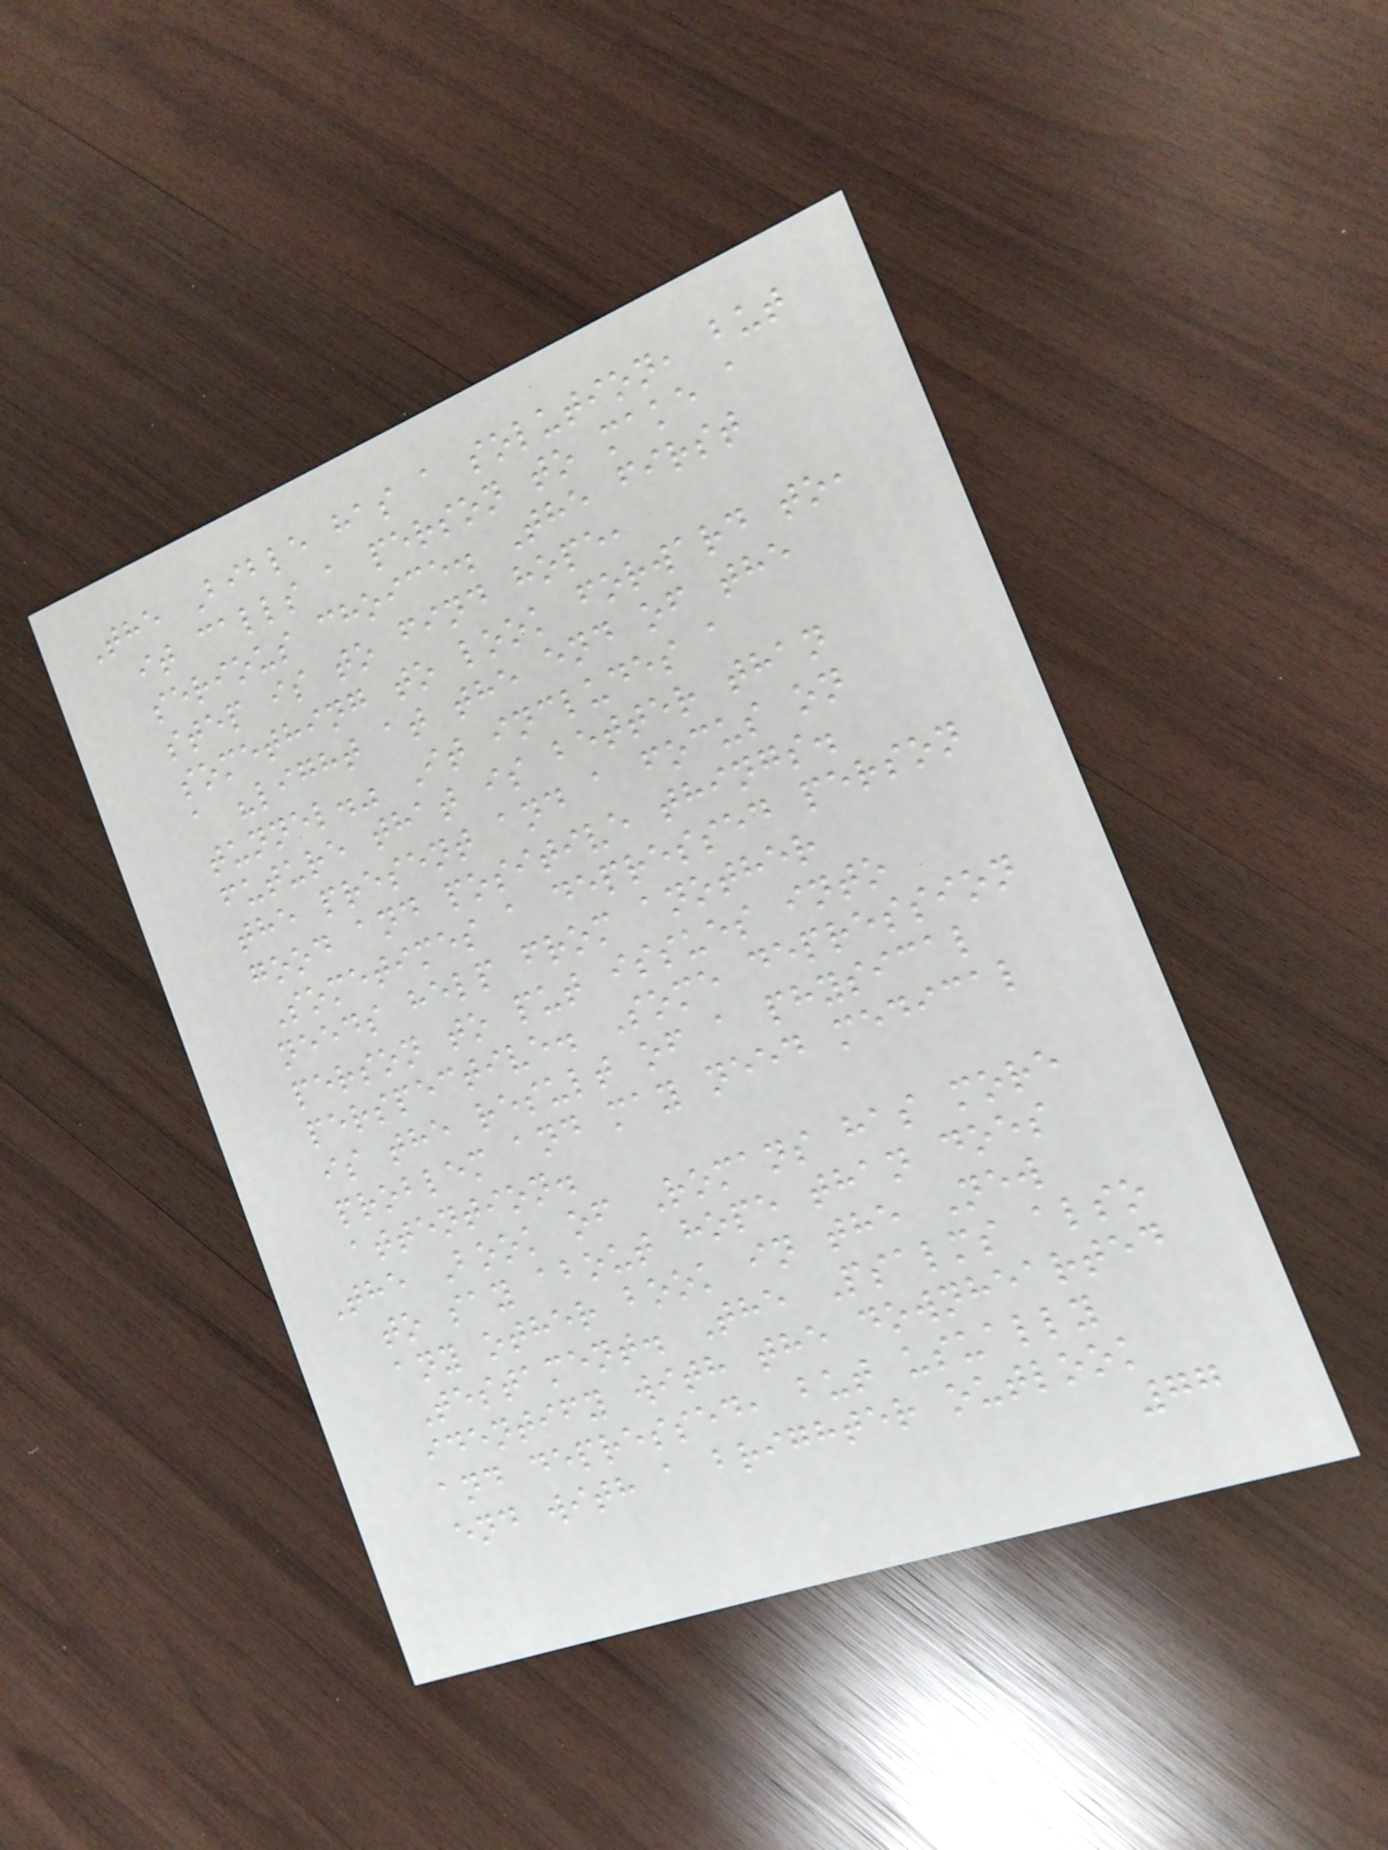The Bible has a solution, but
it calls a person to make a
serious choice. The first
step is to find hope,
something to look forward to,
a "light at the end of the
tunnel." It includes a
future that is better than
the present and a focus on
good and positive things.
Sometimes a depressed person
needs help from another
person to put issues into
perspective. Some depression
is the result of a physical
problem and may need medical
attention.
The Book of Romans has more
to say about hope than does
any other book in the New
Testament. The Psalms also
identify with the downhearted
and depressed, but usually
end with a brighter outlook
77
